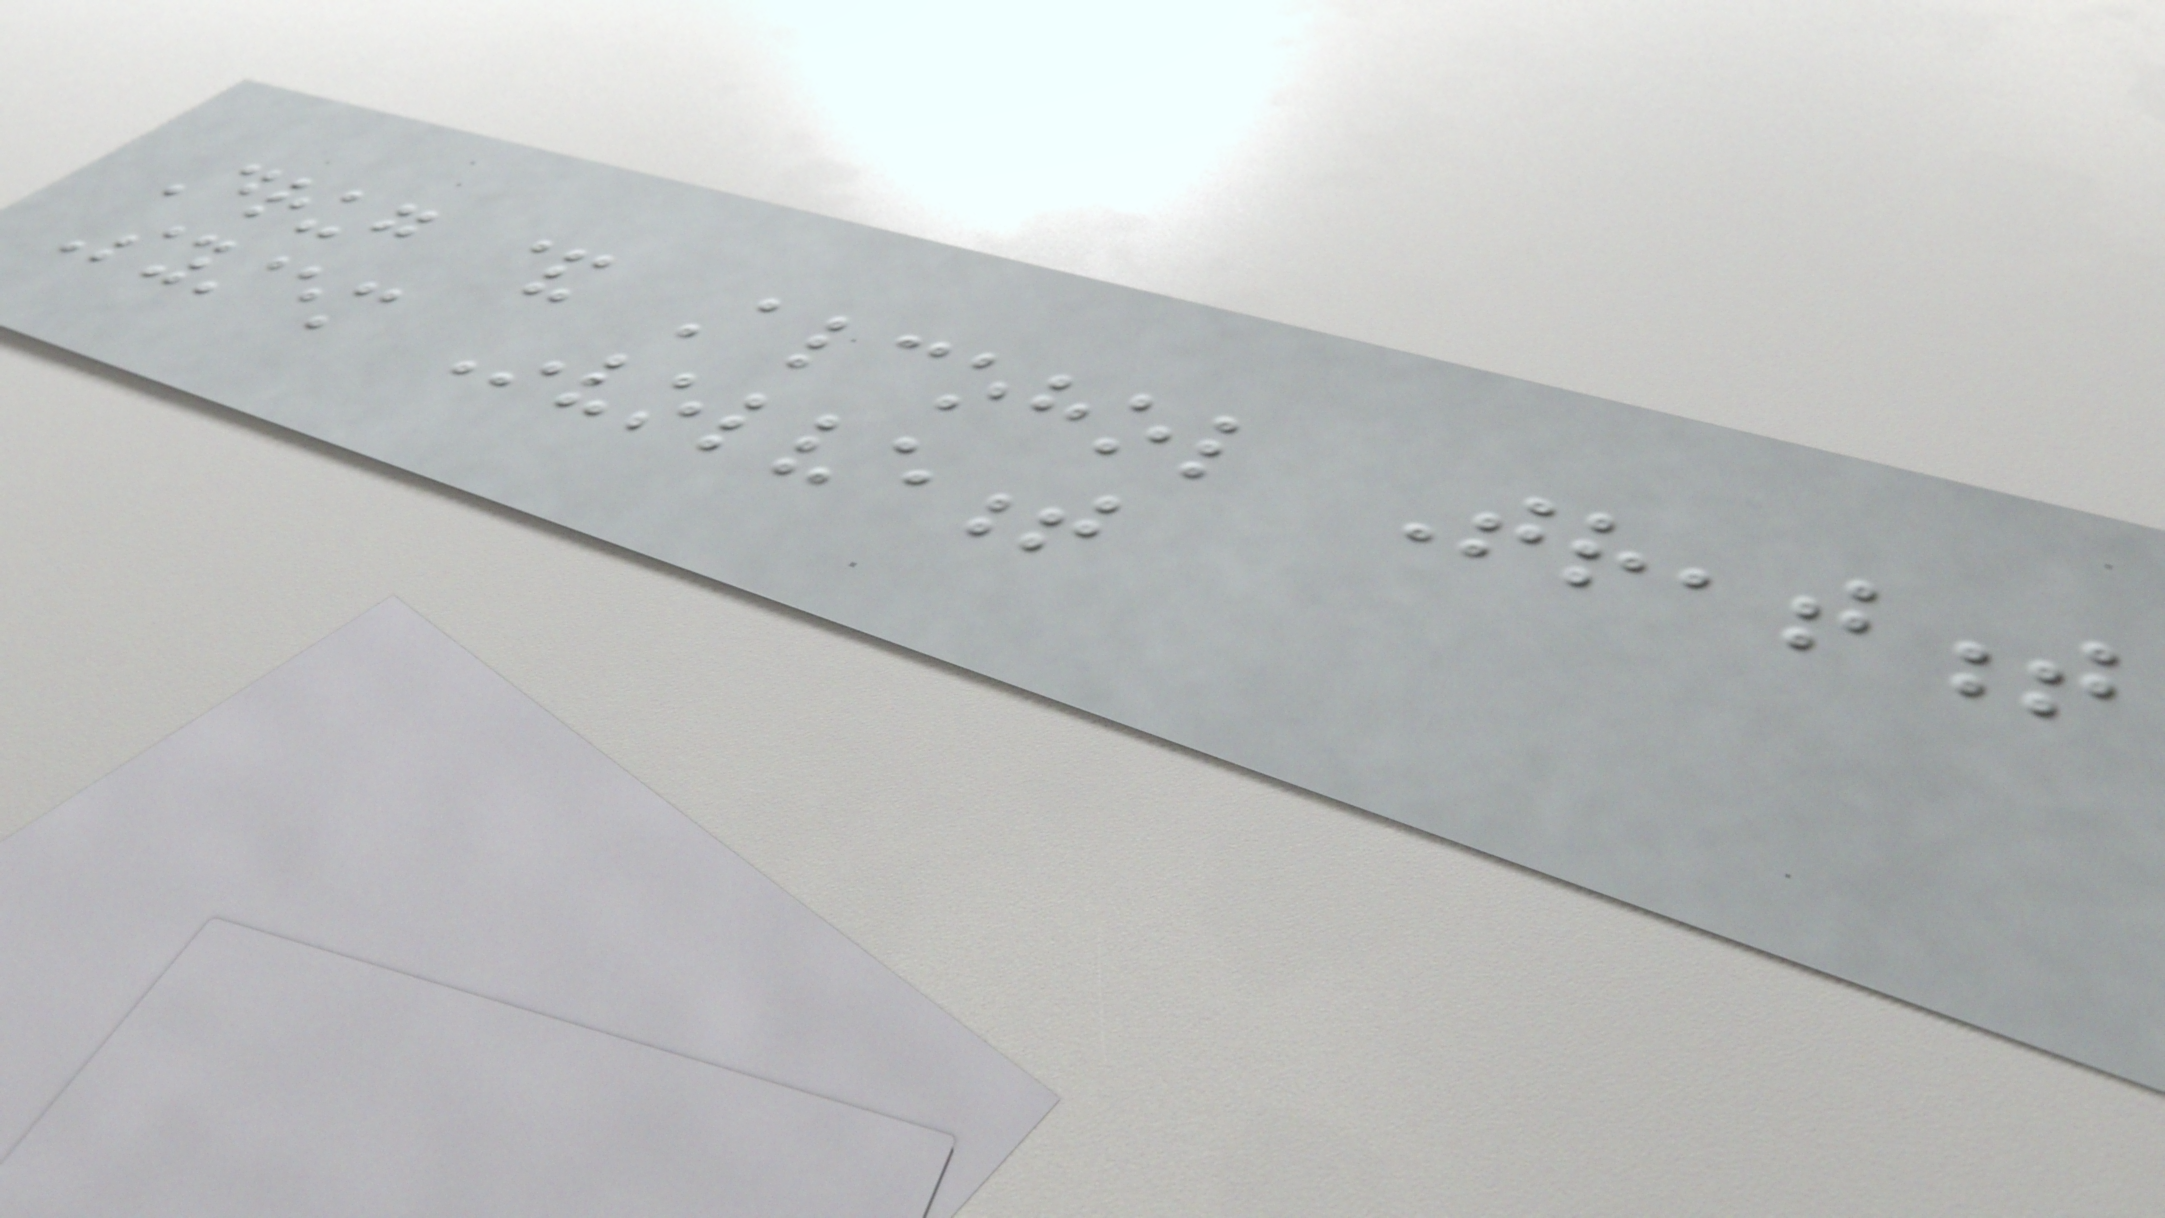Drug & Alcohol Treatment
System Involvement
